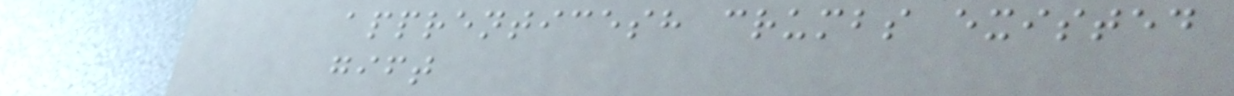apprenticesh crumbs existed
gift
